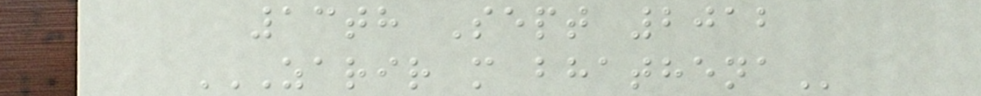13th Sept 2012
ZARIR M BHATHENA
